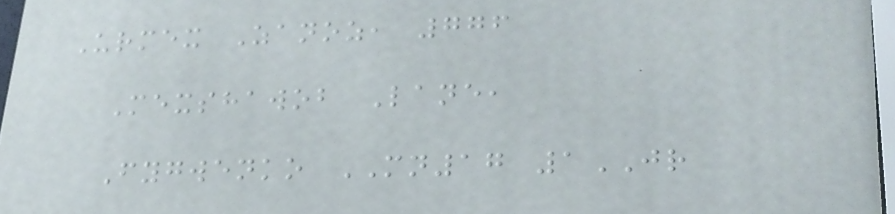Urmex Zanoz, 776
Mexshawob Lane,
Fygwenko MN17 1JR
